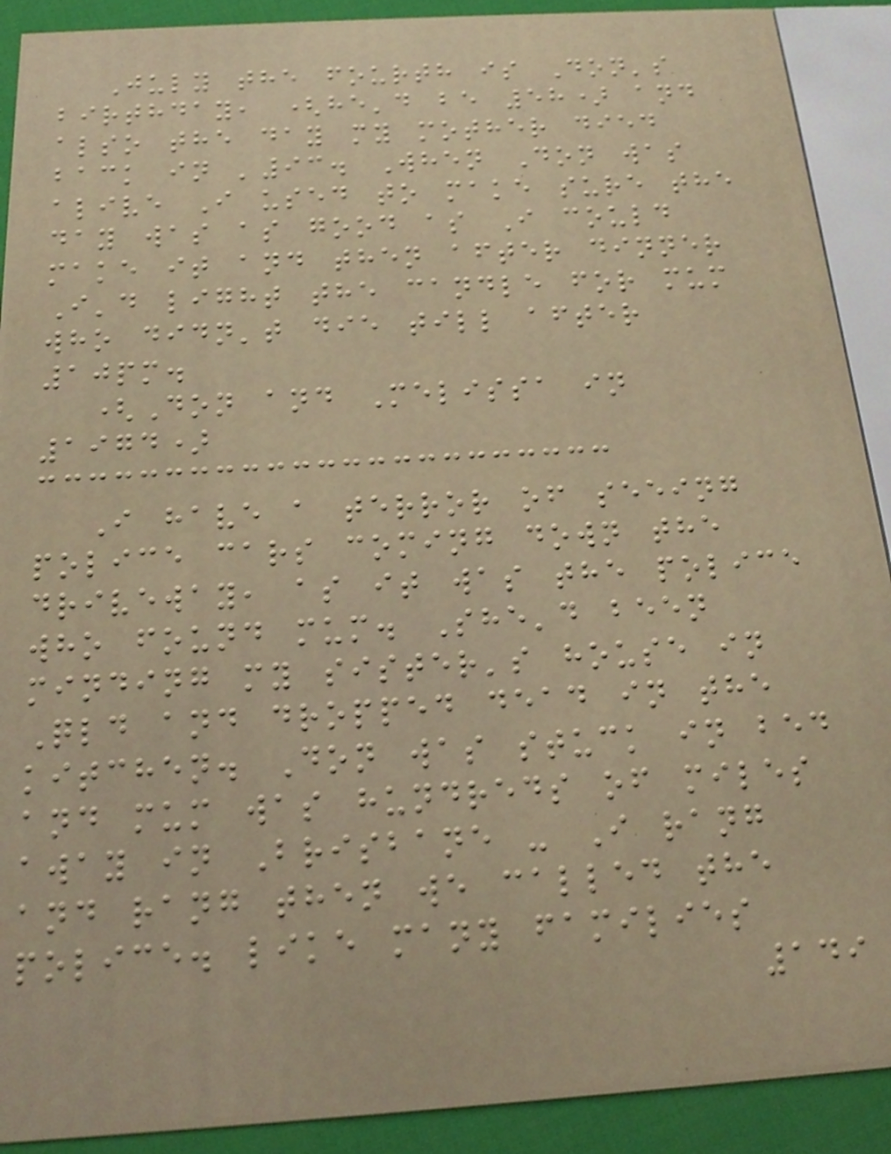July the fourth is Don's
birthday, (he'd be 58) and
also the day my mother died
back in '93. When Don was
alive I used to make sure the
day was as good as I could
make it and then after dinner
I'd light the candle for mum
who didn't die till after
10pm.
(Don and Melissa in
1974)
I have a terror of seeing
police cars coming down the
driveway, as it was the police
who found mum. She'd been
minding my sister's house in
Qld and dropped dead in the
kitchen. Don was stuck in bed
and mum was hundreds of miles
away in Brisbane - I rang
and rang then we called the
police. like many families
149
